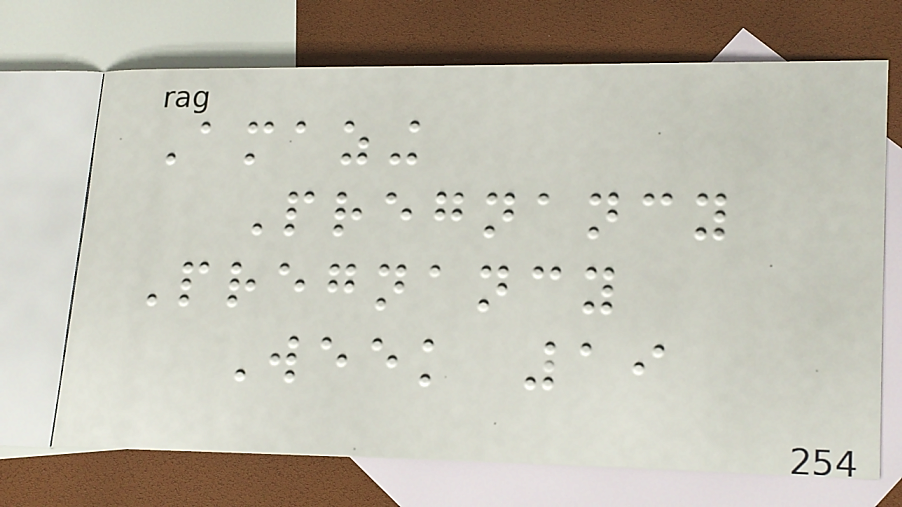Amazing
Pregnancy
Pregnancy
Week 19
